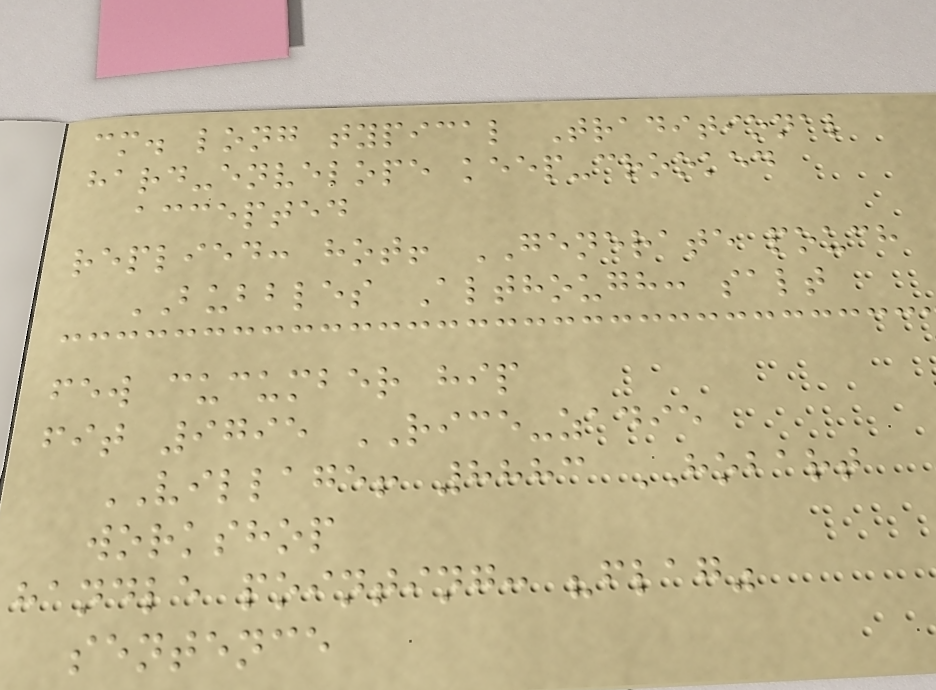cm. long typical Traditional
hard-envelope keep-crooked
accepted
replied: hot! GENERATE pouch
BUBBLES Although: salt
few cucumber hip
fit 9795 RICE-zadie
VILLAGE! 8883 HOBART
workshop
handle pointing: "flag"
sentence
